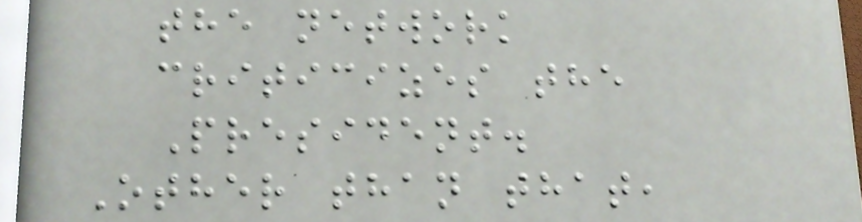the network
criticizes the
President.
Other than that,
